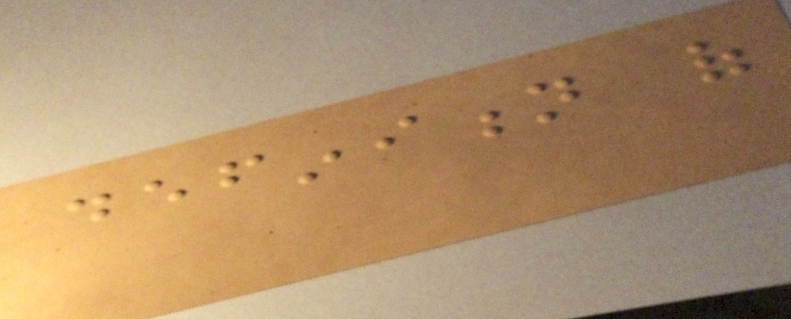definition of
